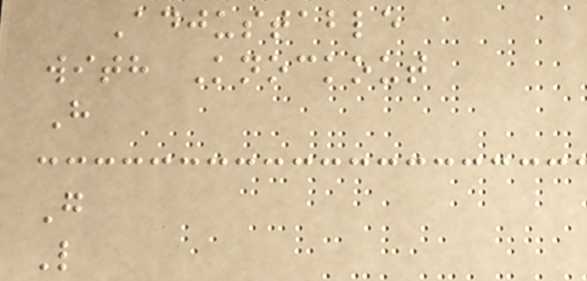Adjustable
with Knockout
H
G
L
